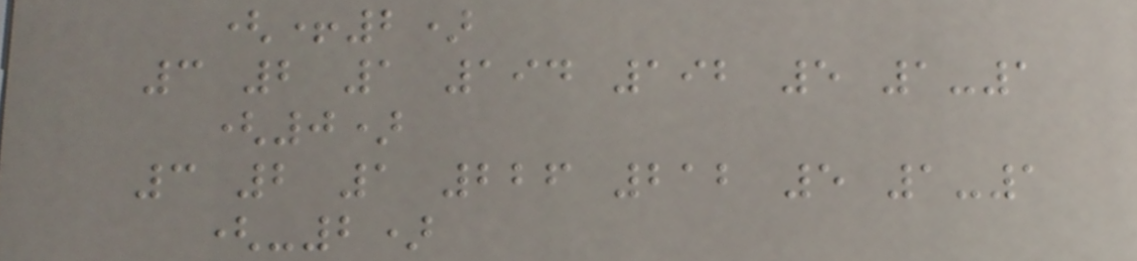(+2)
3 2 1 194 192 5 1-1
(0)
3 2 1 226 212 5 1-1
(-2)
